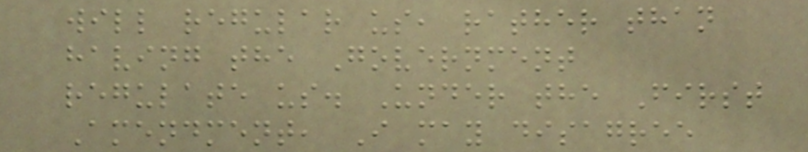will regular us, rather than
having the Government
regulate us. Under the First
Amendment, I may disagree
